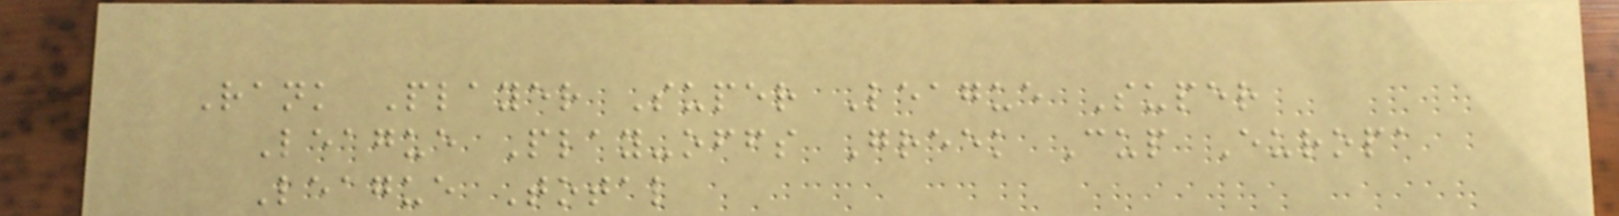Rank Player Super League Super
League Play-offs Greek Cup Europa
League Total
